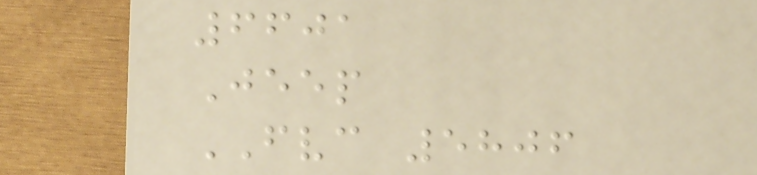6601
Jeep
FVC 5806
